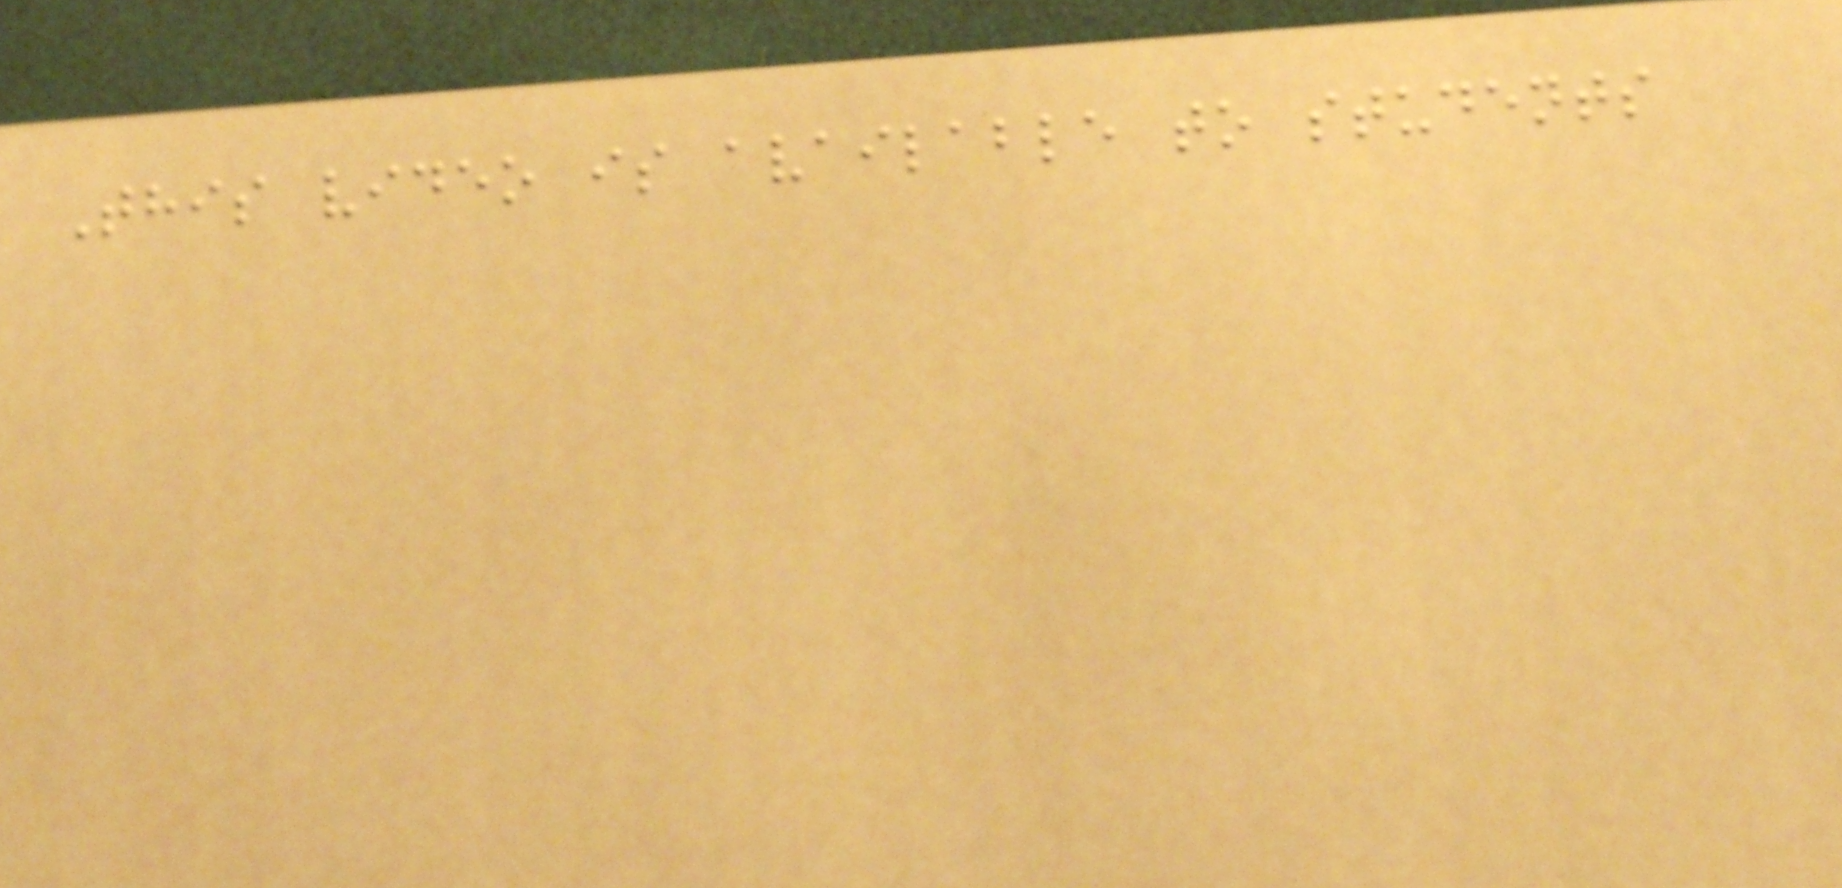This video is available to students
